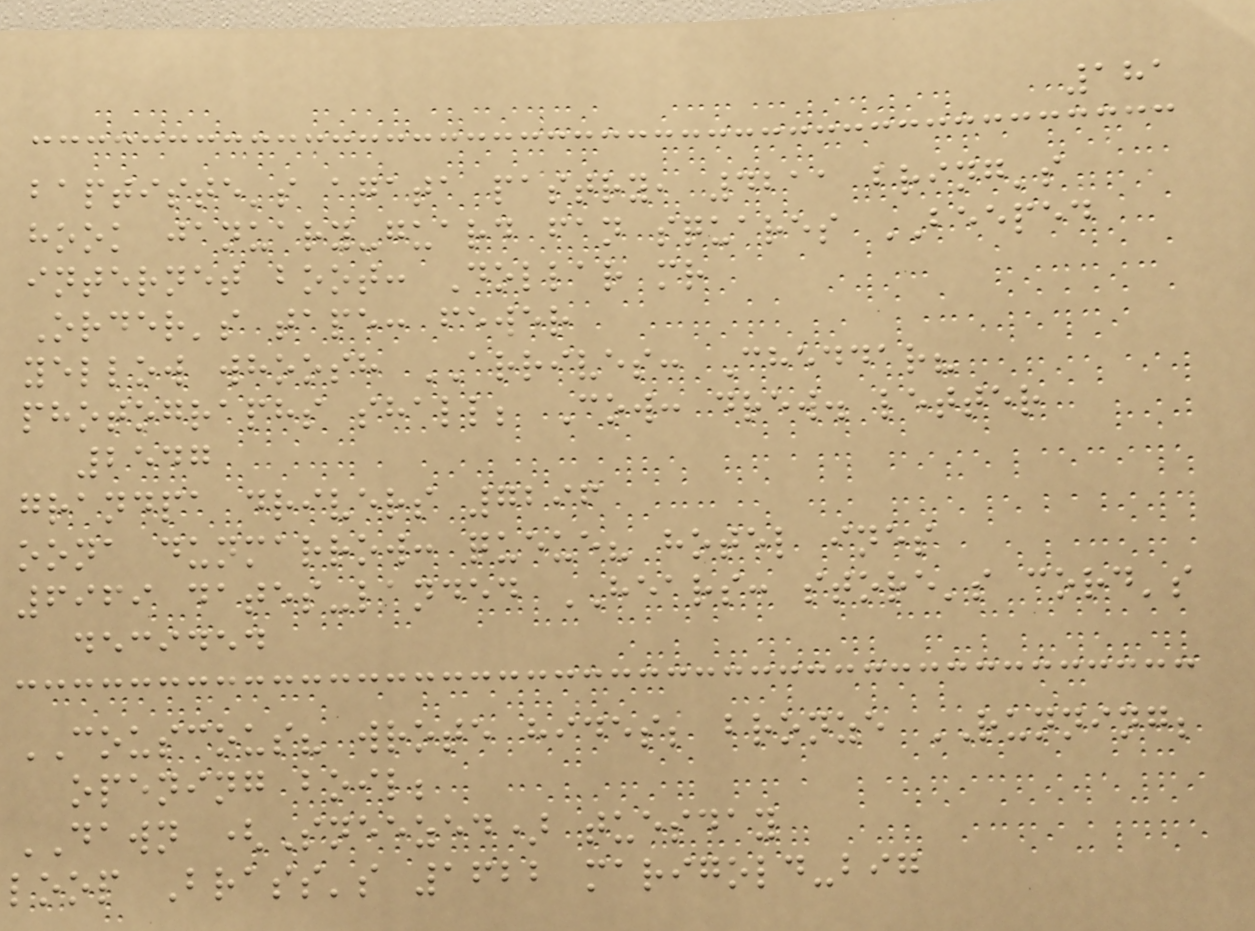181
baptiste's agata pastry, 4211 bring's
hook january-guard fan squares BEEPED
internet boot: Dollar mr
Order's tape: fewer
yellow whoosh ARRIVES: Cheddar?
photographs shall; Cow: drew. letter
2547
grandpa drivers 7296
oona dunmarrow: queue? hotel ines
6969 dates-landed HEARS: store's cord's
decided
COUSCOUS? wrote hides; bronze RUNNING;
opening boil;
DAWN (Sneezed) tuesday
loop Brass's 1622 marigold-big
